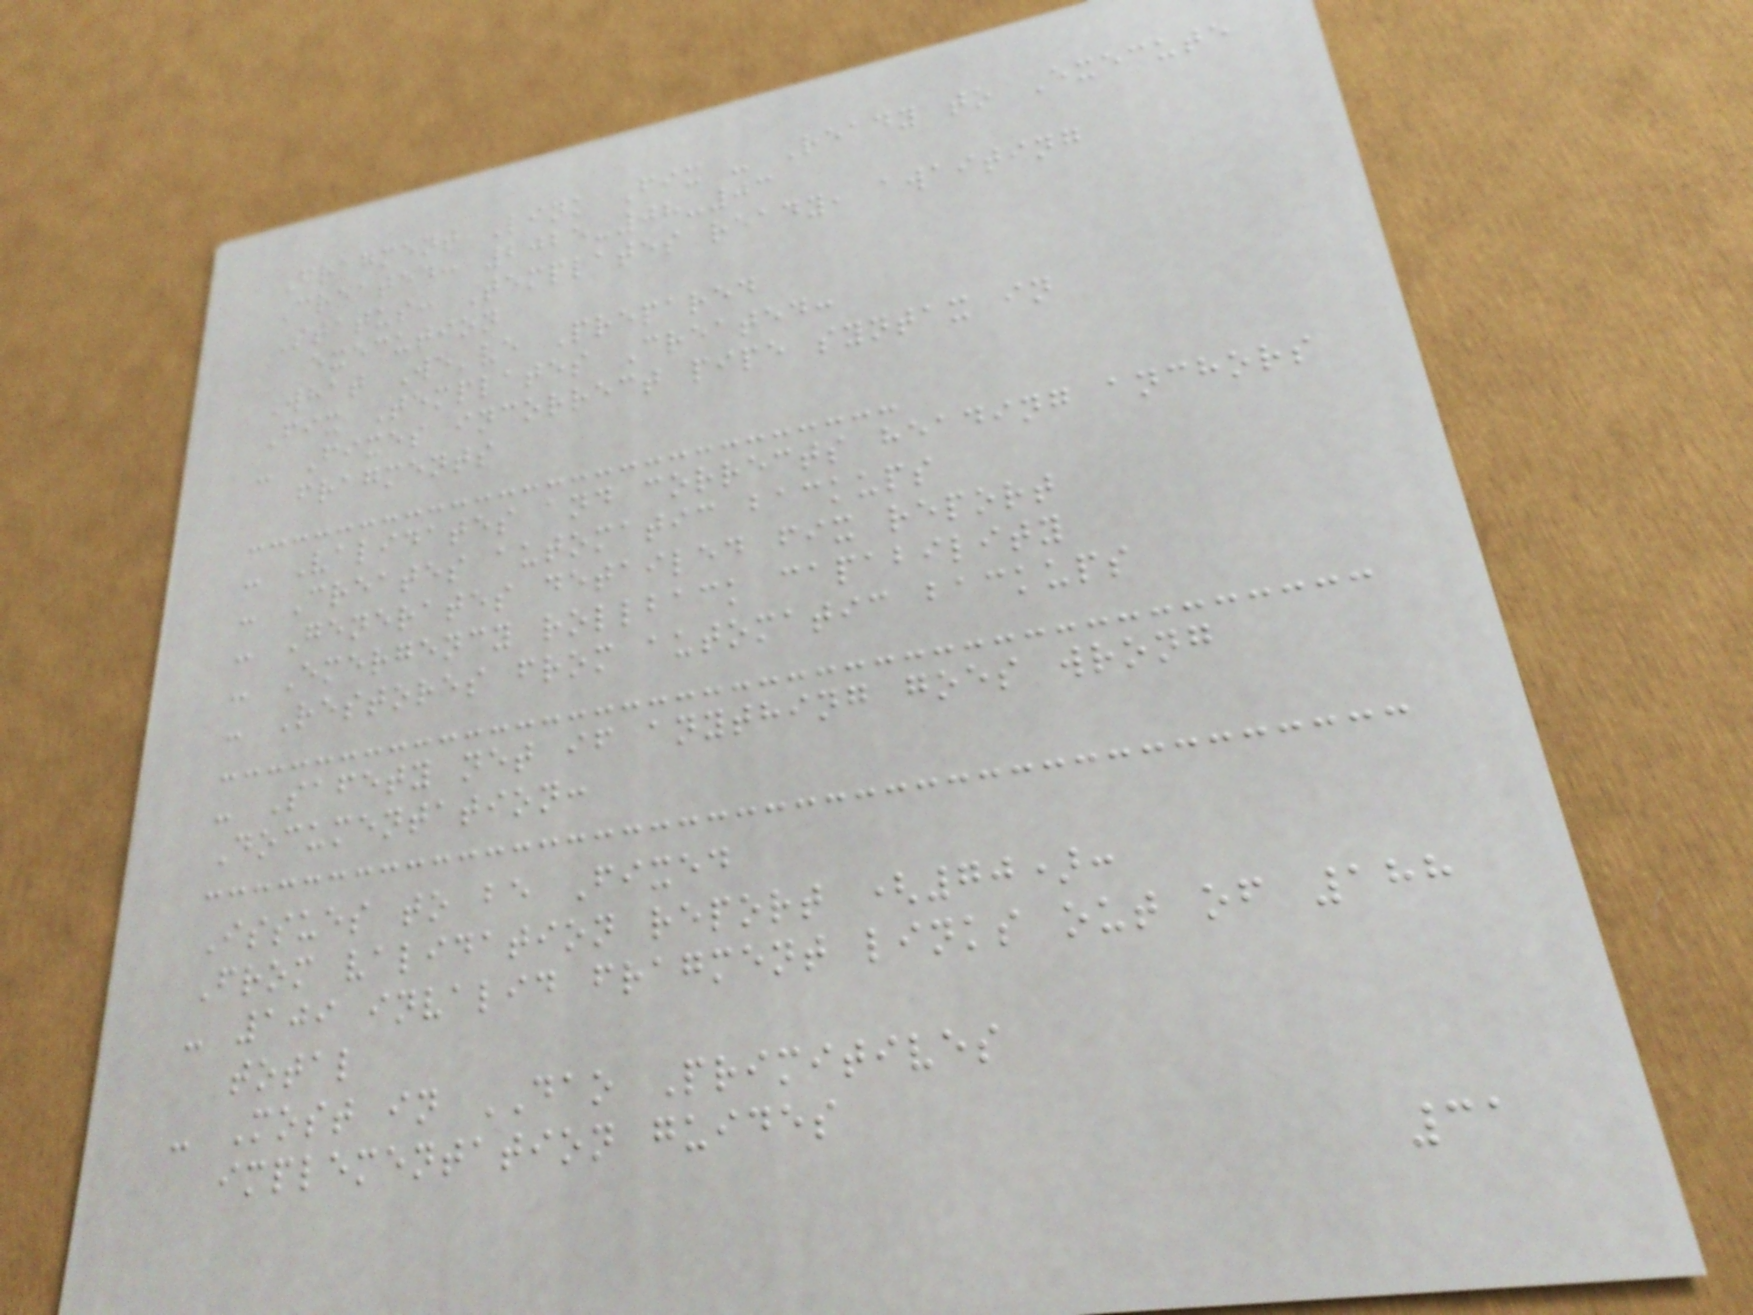Fragment Link Fix - Ready to Execute
Created: 2025-08-03
Status: Templates ready, awaiting
execution
What We've Prepared
Fix Templates Created:
- Fixes incorrect pipe syntax in
fragments
- Validates and corrects heading anchors
- Creates automatic backups
- Generates detailed fix report
- Emergency rollback capability
- Restores from automatic backups
- Safety net if anything goes wrong
Documentation:
Issues to be Fixed
From validation report (70):
- 109 invalid fragment links out of 188
total
- Most in DAO Primitives
implementation guides
31
